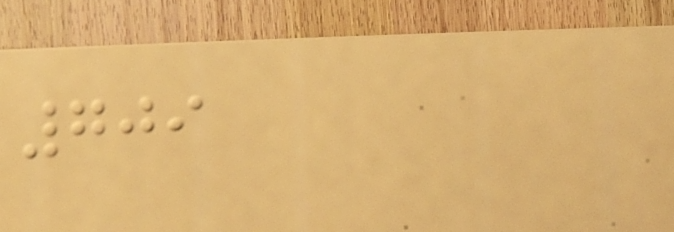709
